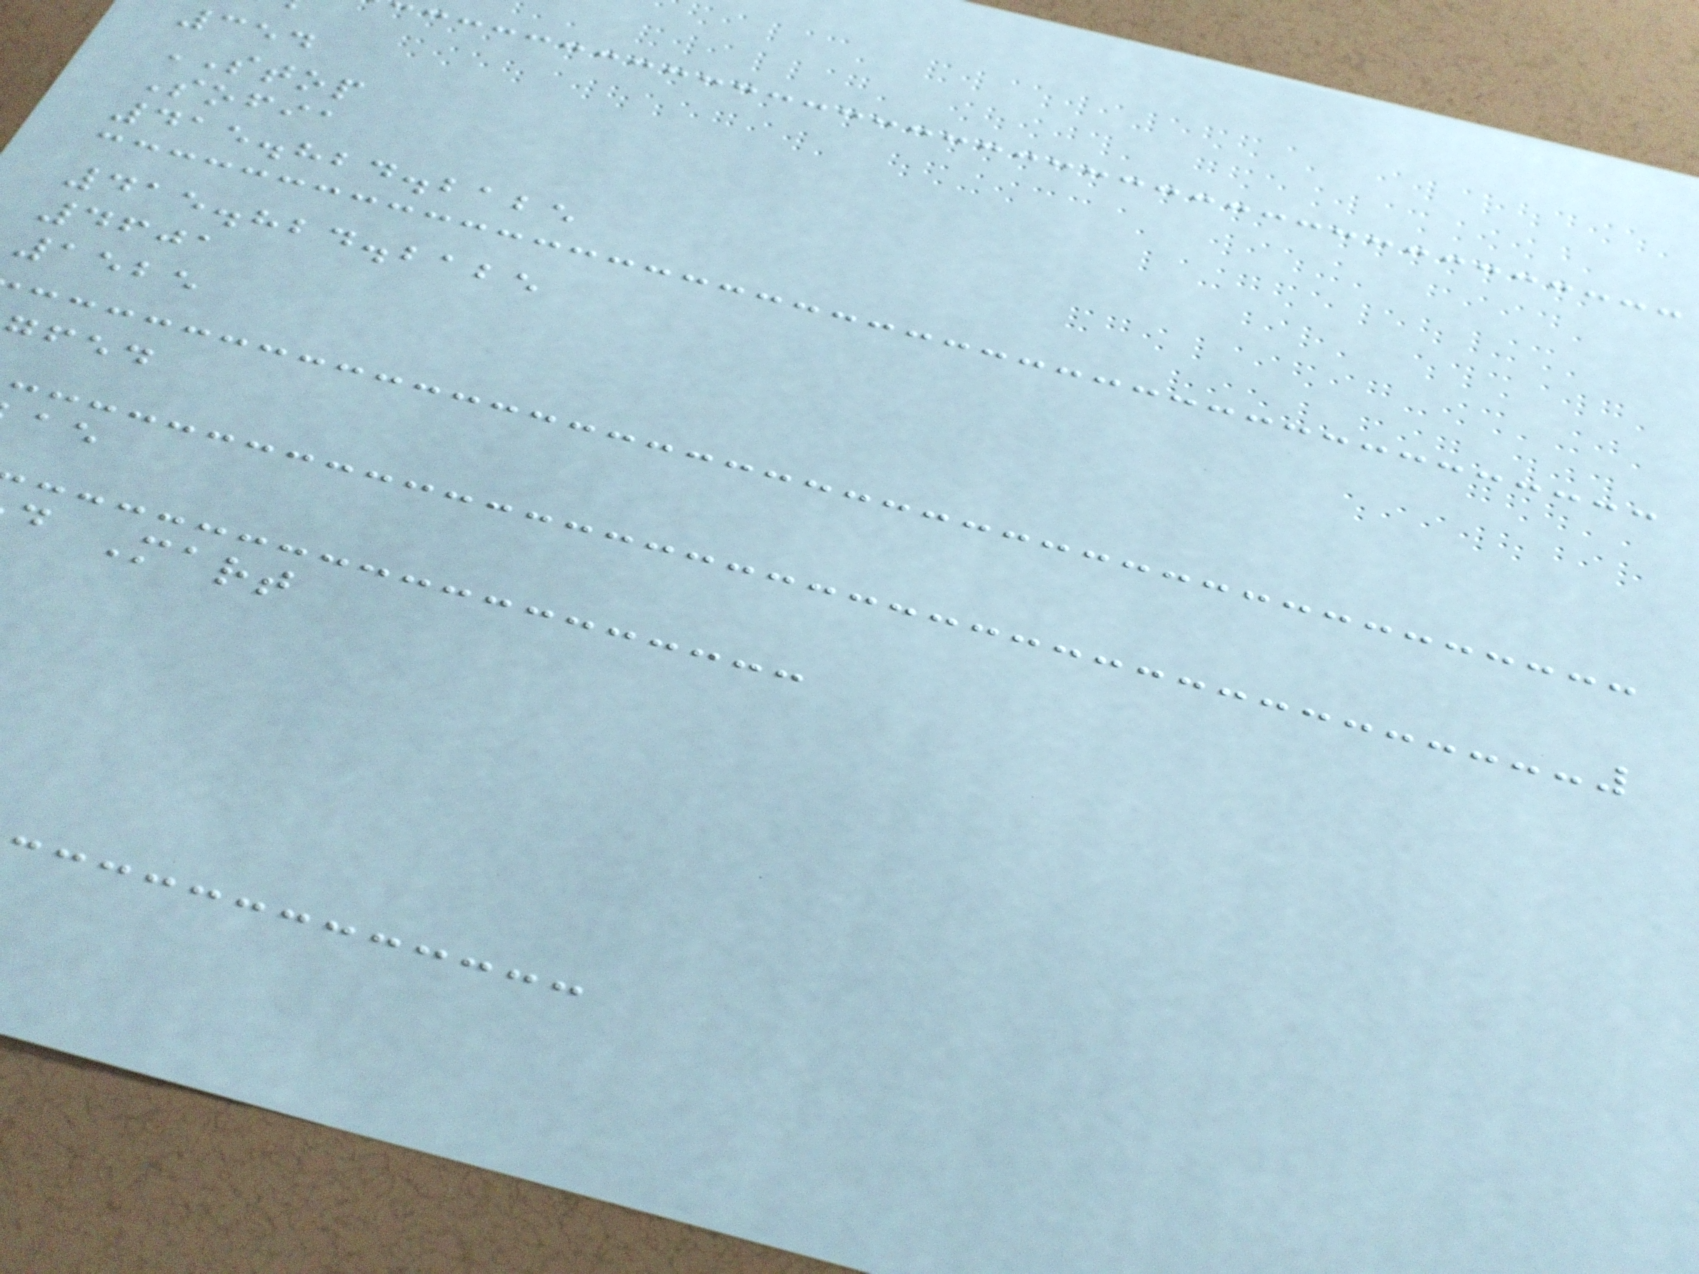354
STOP
Sofia
415.824.2125
415.824.2125
4601
1525
d Mart
